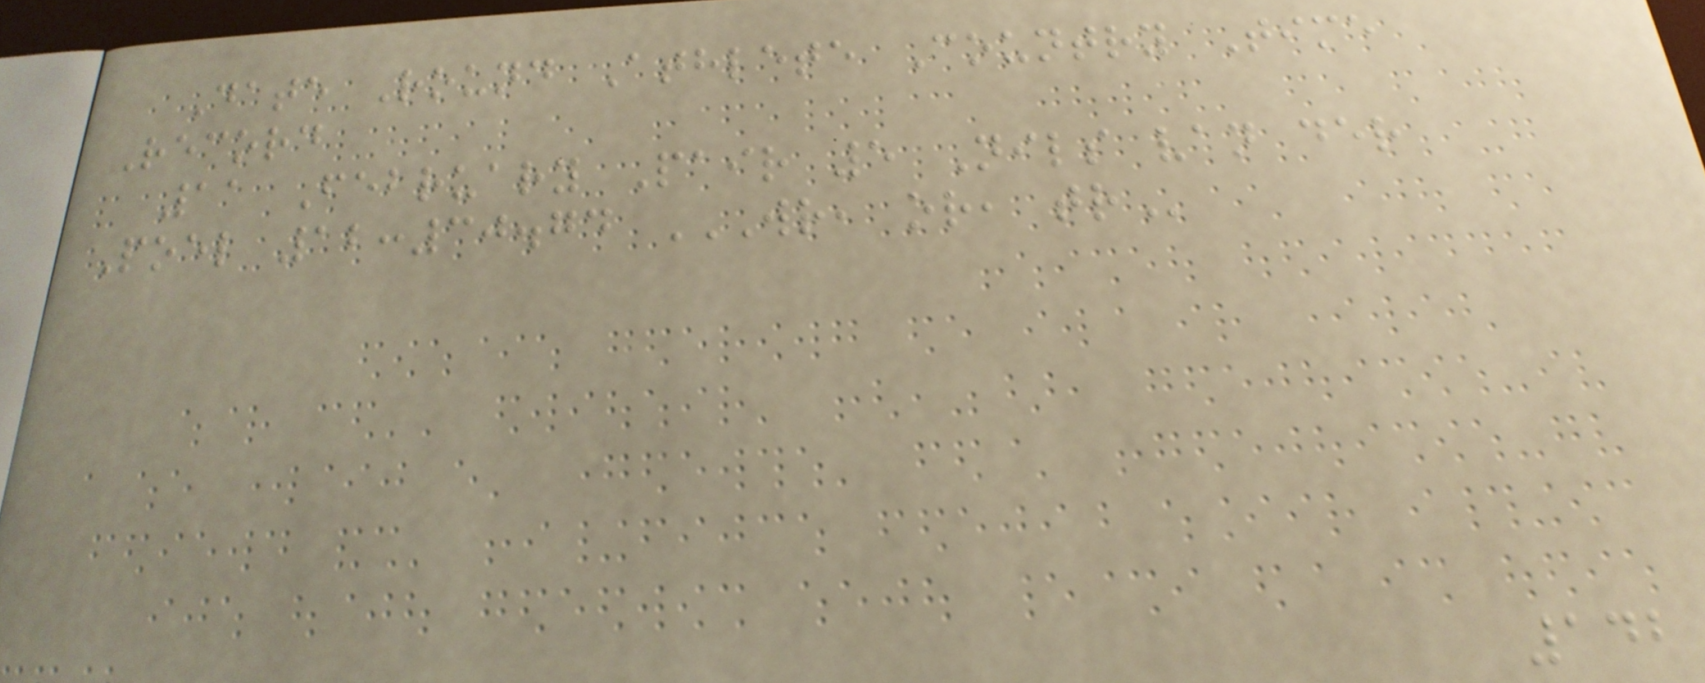Date Round Athlete Country Time
Record
11 February Pair 5 Nils van der
Poel 12:30.74 WR, OR, TR
142
